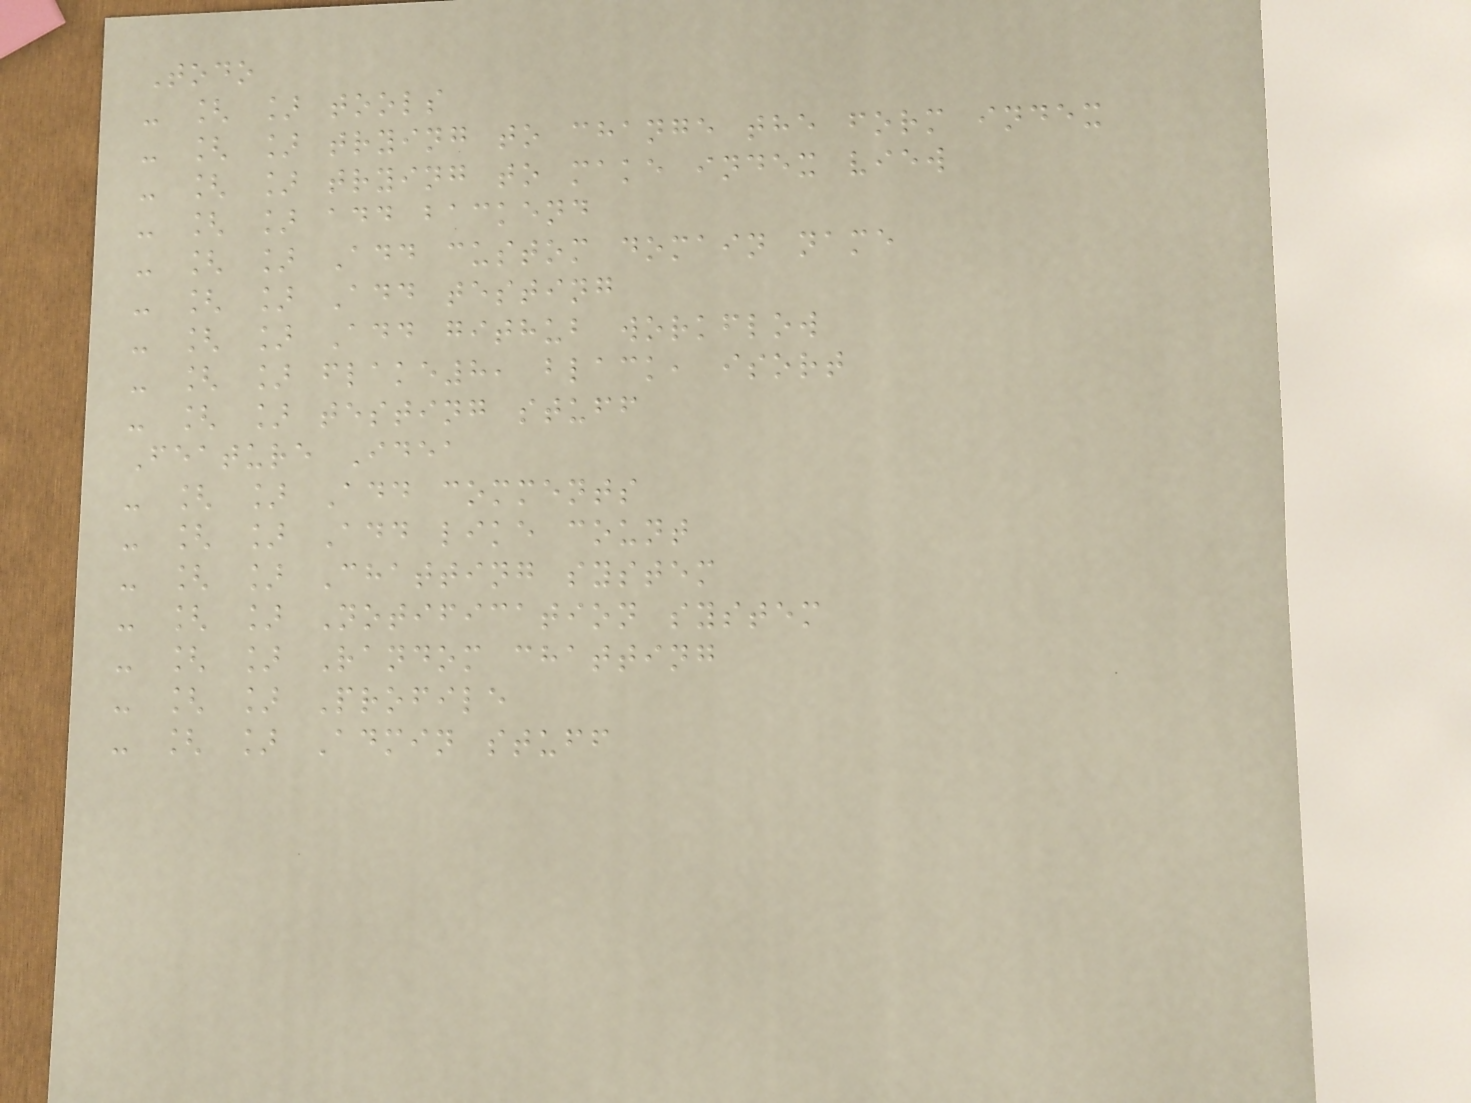Todo
- [ ] tools
- [ ] trying to change the form index
- [ ] trying to make index view
- [ ] add backend
- [ ] Add custom domain name
- [ ] Add testing
- [ ] Add github workflow
- [ ] flake8, black, isort
- [ ] testing stuff
Feature Idea
- [ ] Add comments
- [ ] Add like count
- [ ] Chatting system
- [ ] Notification system
- [ ] Random chatting
- [ ] Profile
- [ ] Admin stuff
